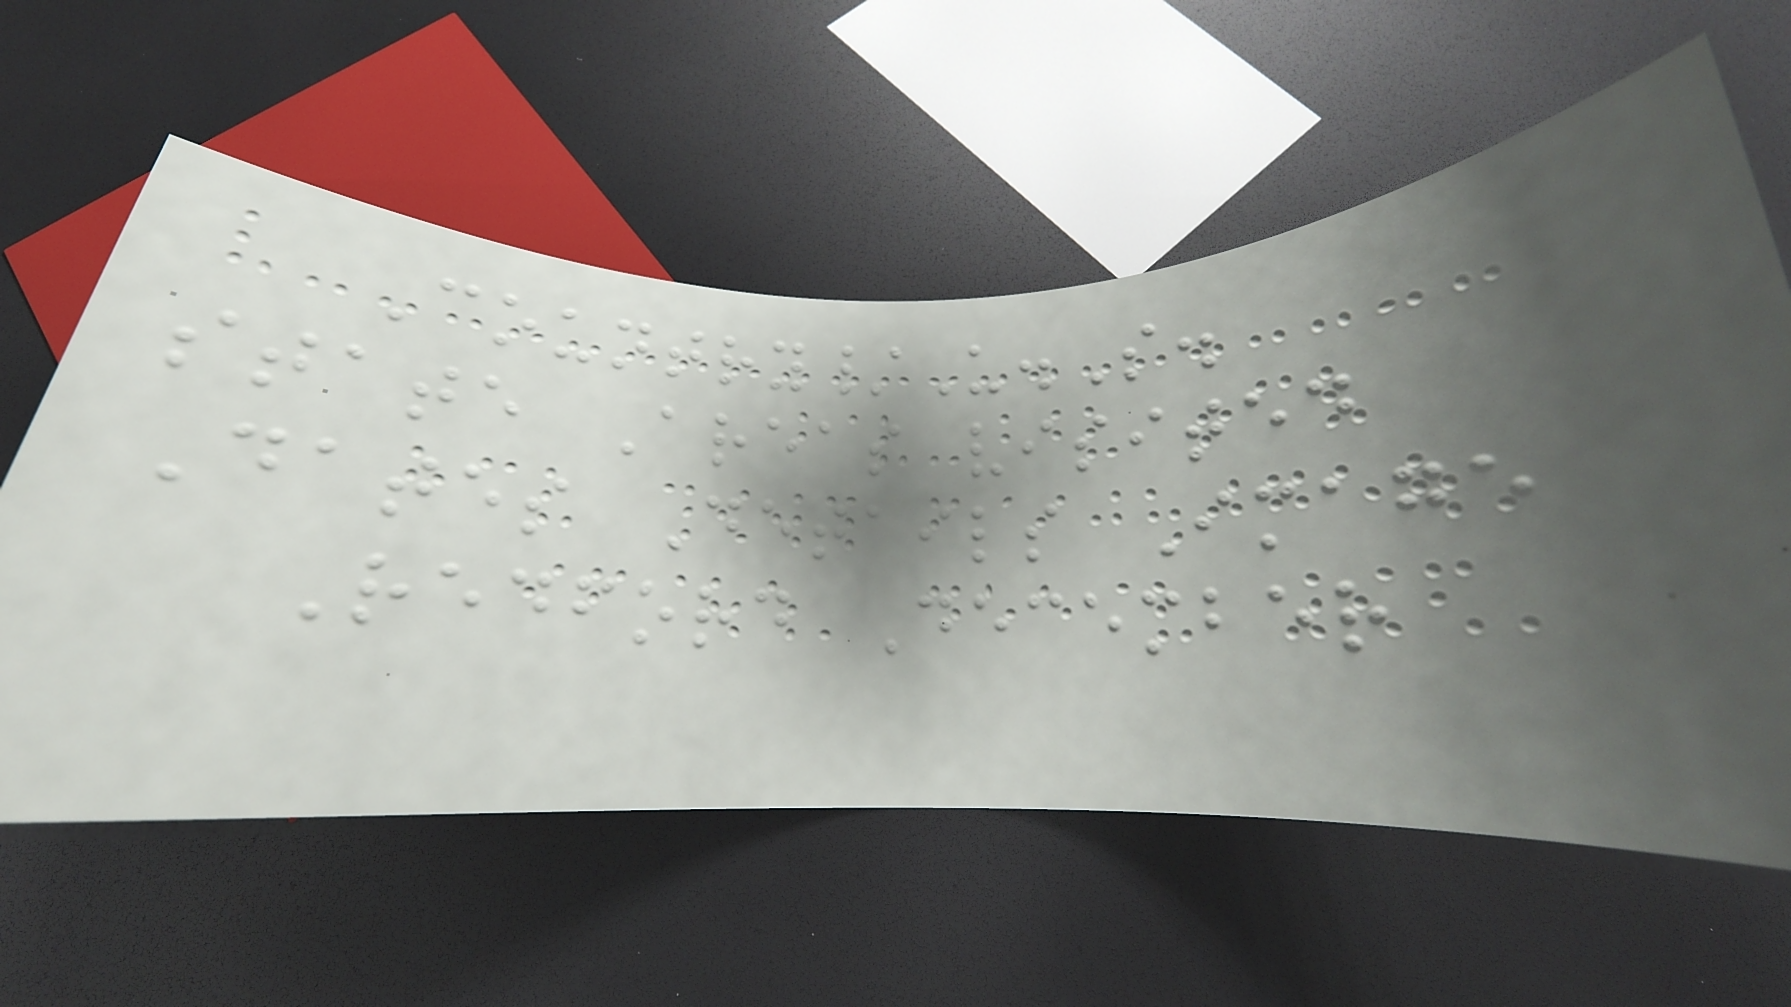Country/U.S.
state Areas visited
Dates Details Image
Redford December
